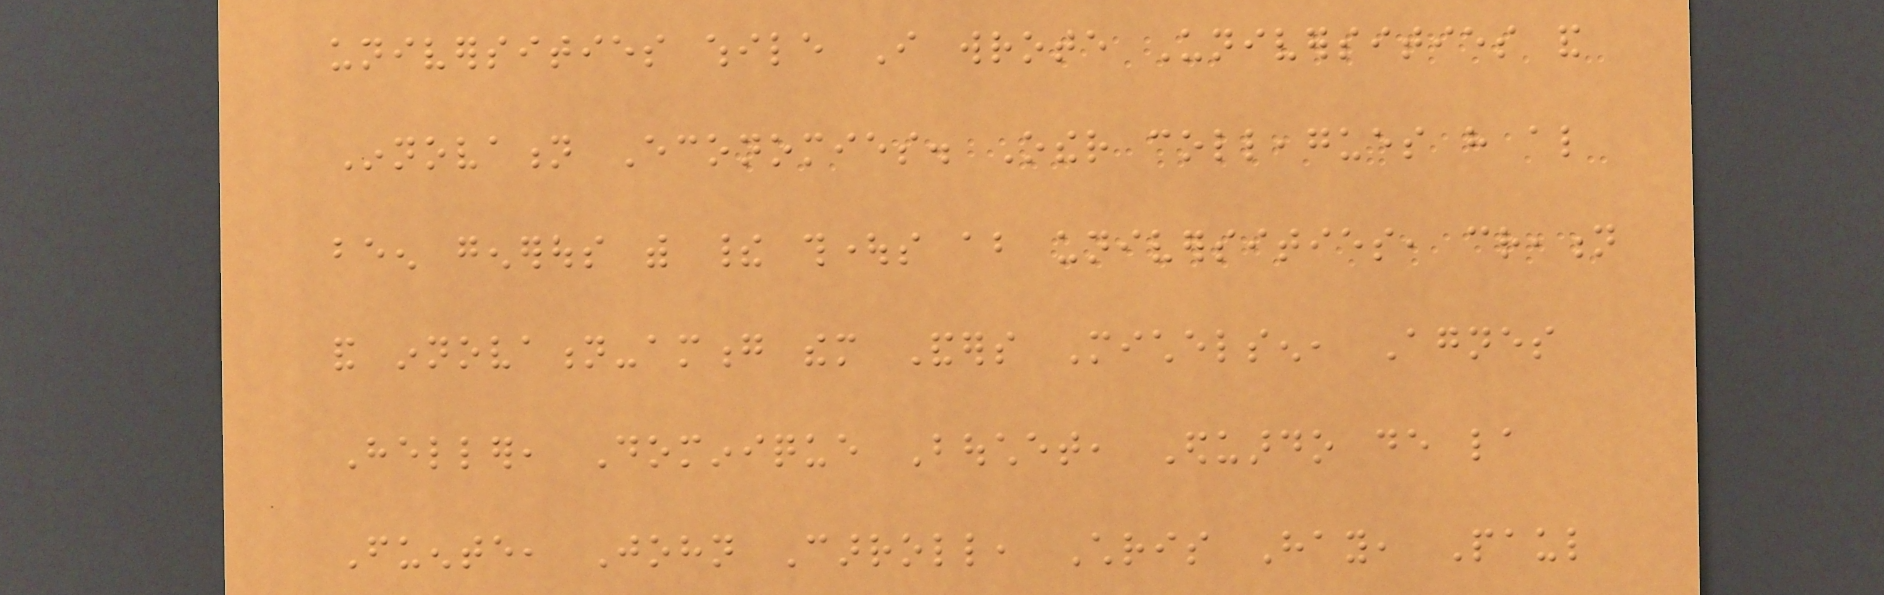universities while I wrote Universities and
Innovation Economies. Other colleagues have also
been generous with their thoughts about universities, creation
and innovation-among them Anders Michelsen, Agnes
Heller, Dominique Bouchet, Eduardo de la
Fuente, John Carroll, Chris Hay, Paul
